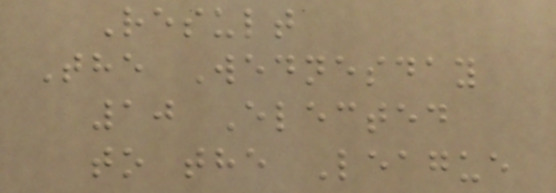Result
The Wednesday
10 Elected
to the League
